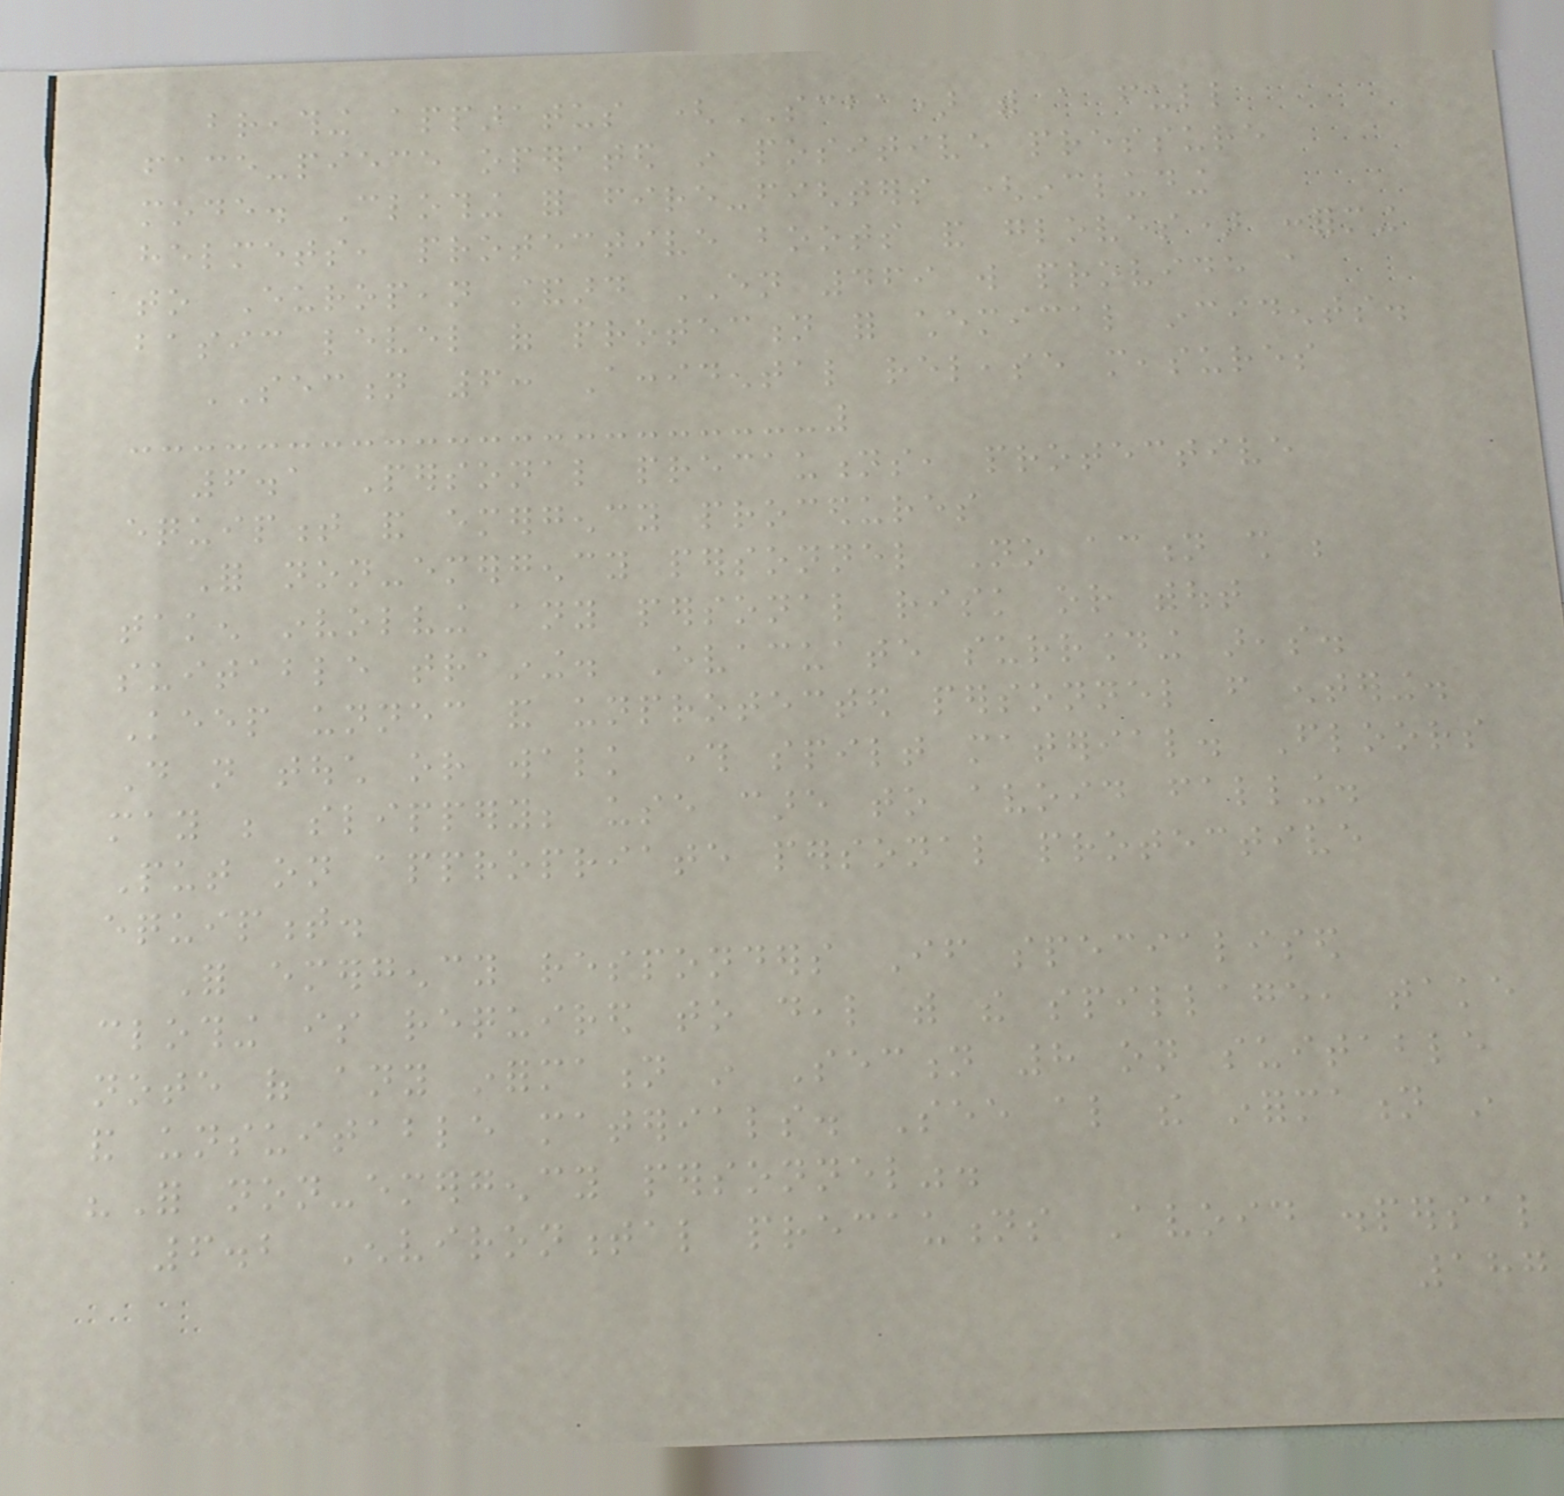breathing apparatus (SCBA) with a full
face-piece operated in positive pressure
mode. Clothing for fire-fighters (including
helmets, protective boots and gloves) conforming
to European standard EN 469 will provide a
basic level of protection for chemical incidents.
SECTION 6: Accidental release measures
6.1 Personal precautions, protective
equipment and emergency procedures
For non-emergency personnel No action shall be
taken involving any personal risk or without
suitable training. Evacuate surrounding areas.
Keep unnecessary and unprotected personnel from entering.
Do not touch or walk through spilt material. Floors
may be slippery; use care to avoid falling.
Put on appropriate personal protective
equipment.
For emergency responders If specialised
clothing is required to deal with the spillage, take
note of any information in Section 8 on suitable
and unsuitable materials. See also the information in
"For non-emergency personnel".
6.2 Environmental precautions Avoid dispersal
187
